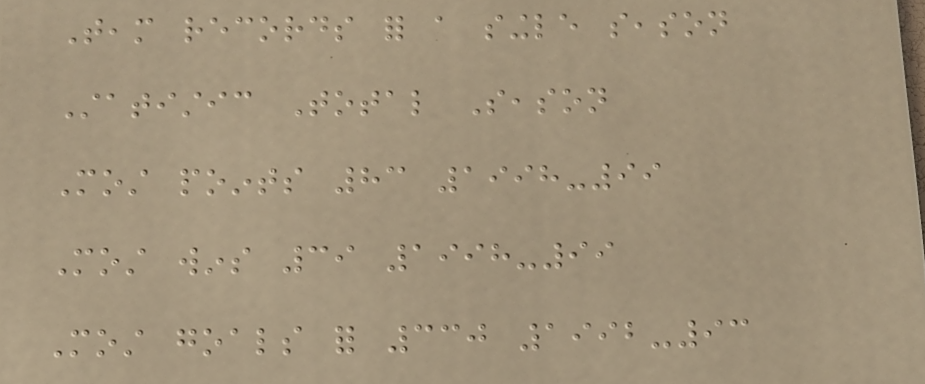Team records for a single season
Statistic Total Season
Most points 83 1998-99
Most wins 39 1998-99
Most goals for 330 1992-93
